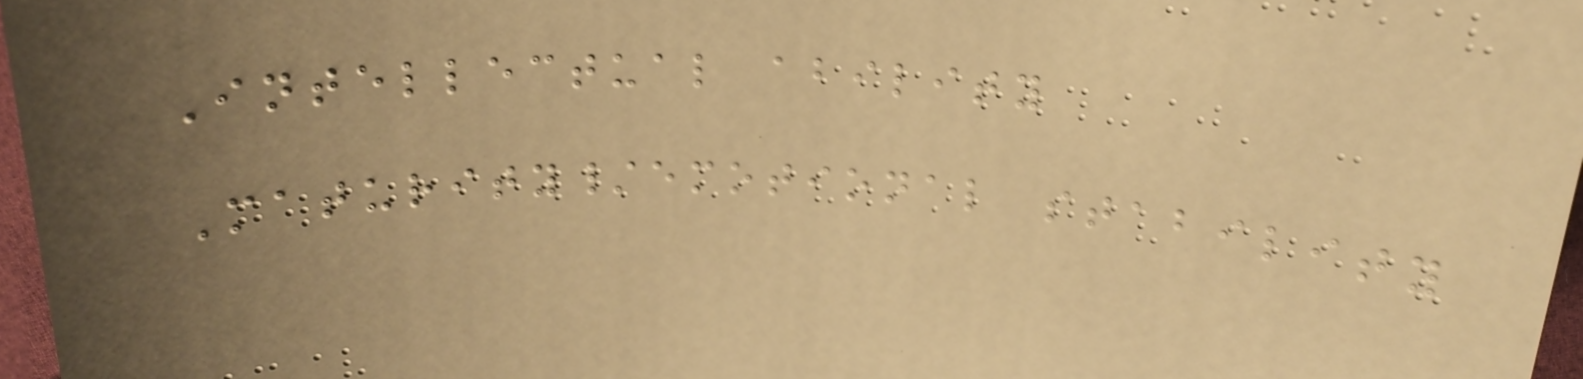Intellectual ability
Maturity/emotional stability
